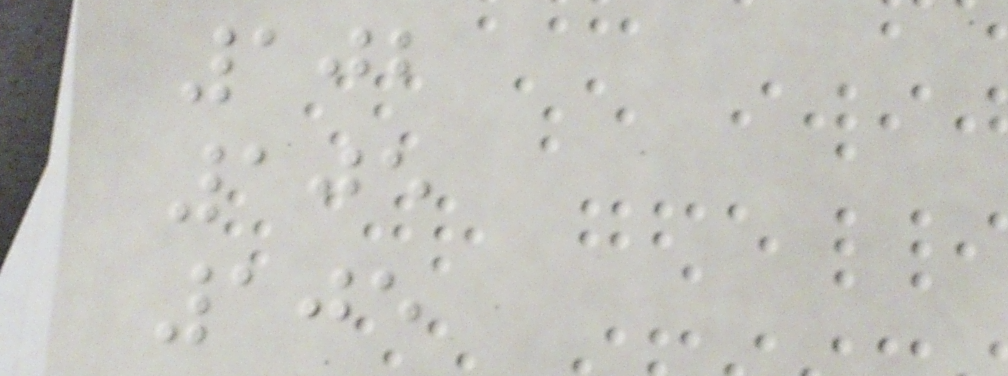102
105
105
